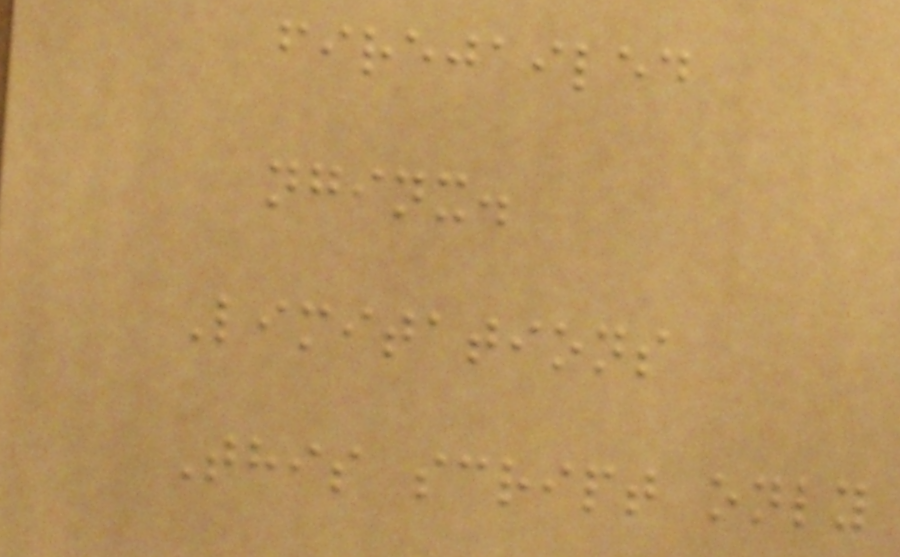firejailed
nginx.
Limitations
This script only
